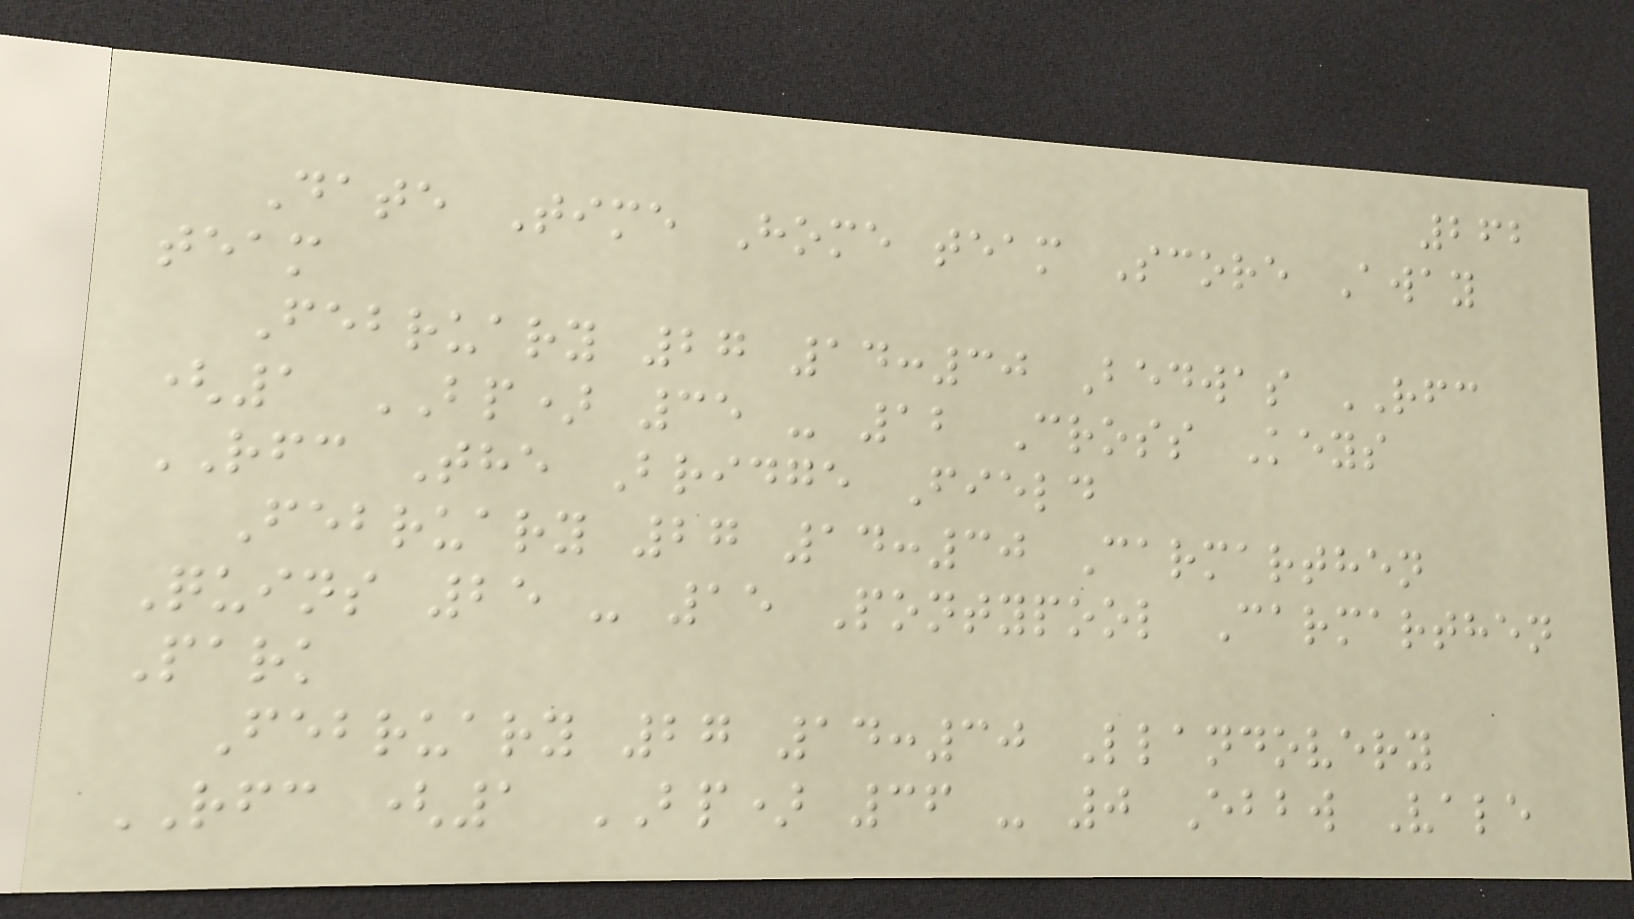262
Date Time Home team Score Away
team
February 27 14:30 Bedwas RFC
(1 BP) 35 - 12 Cross Keys
RFC The Bridge Field
February 27 14:30 Carmarthen
Quins 25 - 15 Pontypool Carmarthen
Park
February 27 14:30 Llandovery
RFC (1 BP) 36 - 0 Ebbw Vale
